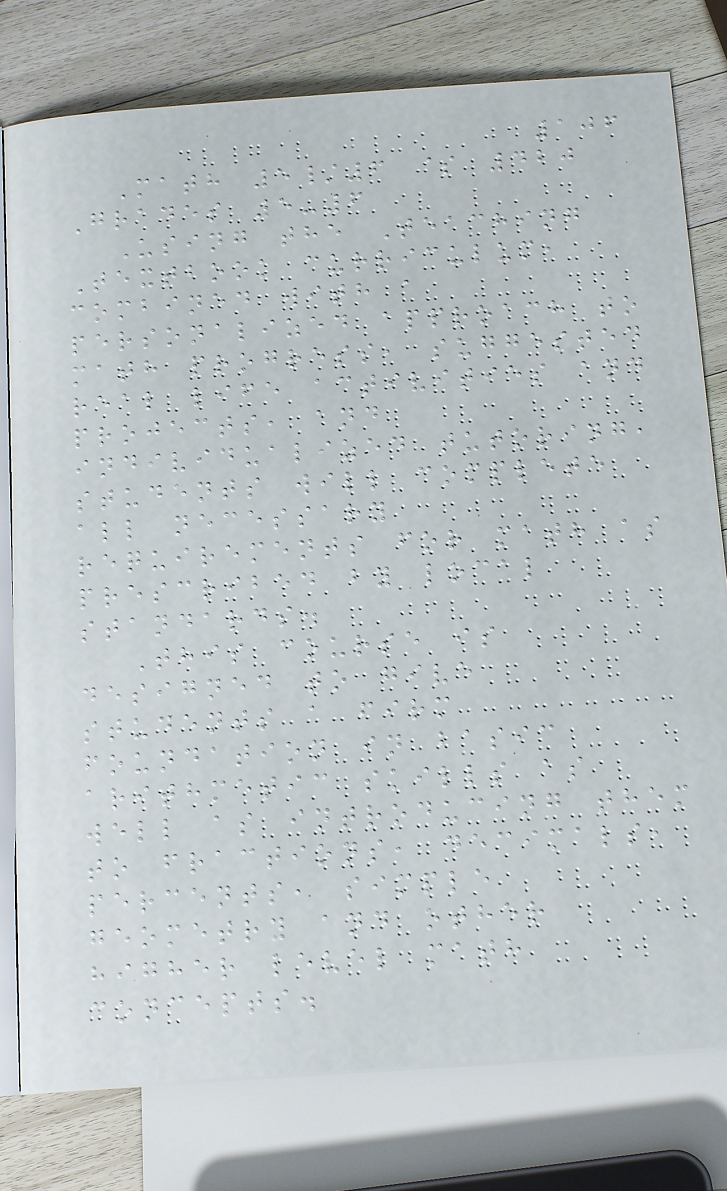106
Math 5/6 $ 420
Grades 5-6
Using the Teaching
Textbook curriculum,
combined with a
personalized approach to
math progress, suggested
real life activities and
projects, and
individualized tutoring,
students will complete
all necessary
requirements for math as
prescribed by local
standards.
This course is
designed to give
students a firm
foundation in basic
arithmetic skills as
well as introducing them
to fractions, decimals,
percents, simple
geometry and other
higher level math
concepts.
